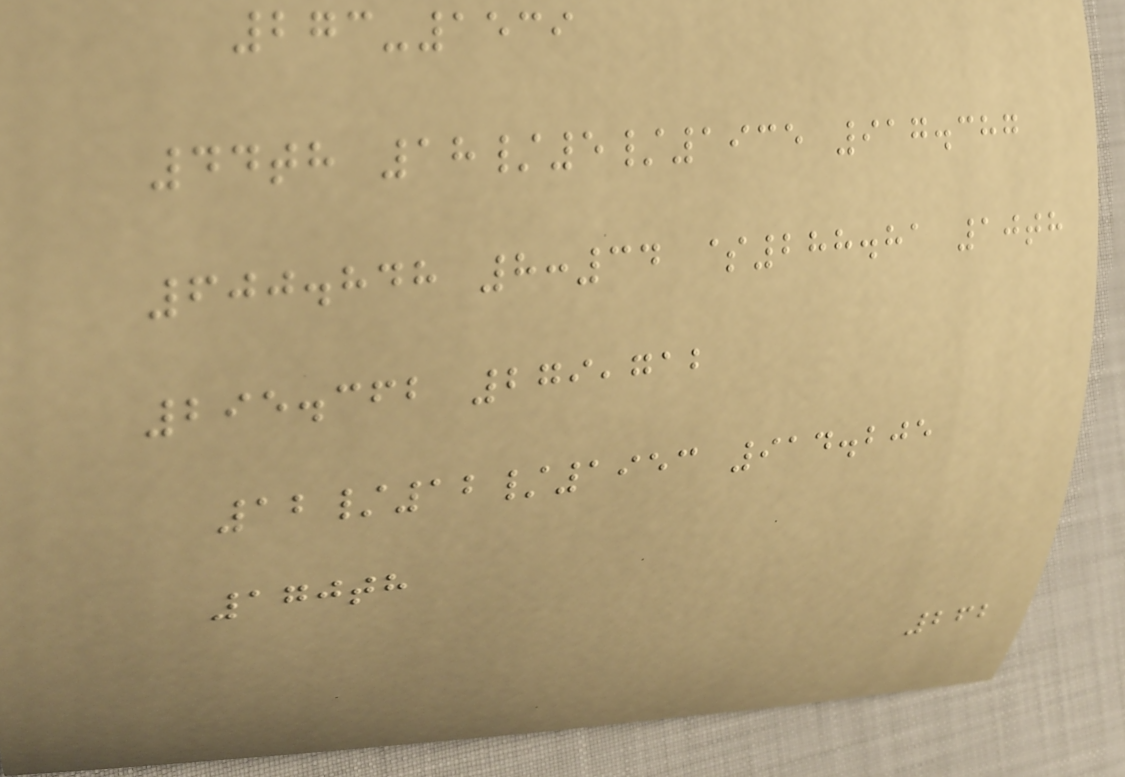273-1539
44th 18/5/1935 917.387
600.848 8:34 $288.81 10th
295.362 279,712
12/12/1953 914.205
170th
262
